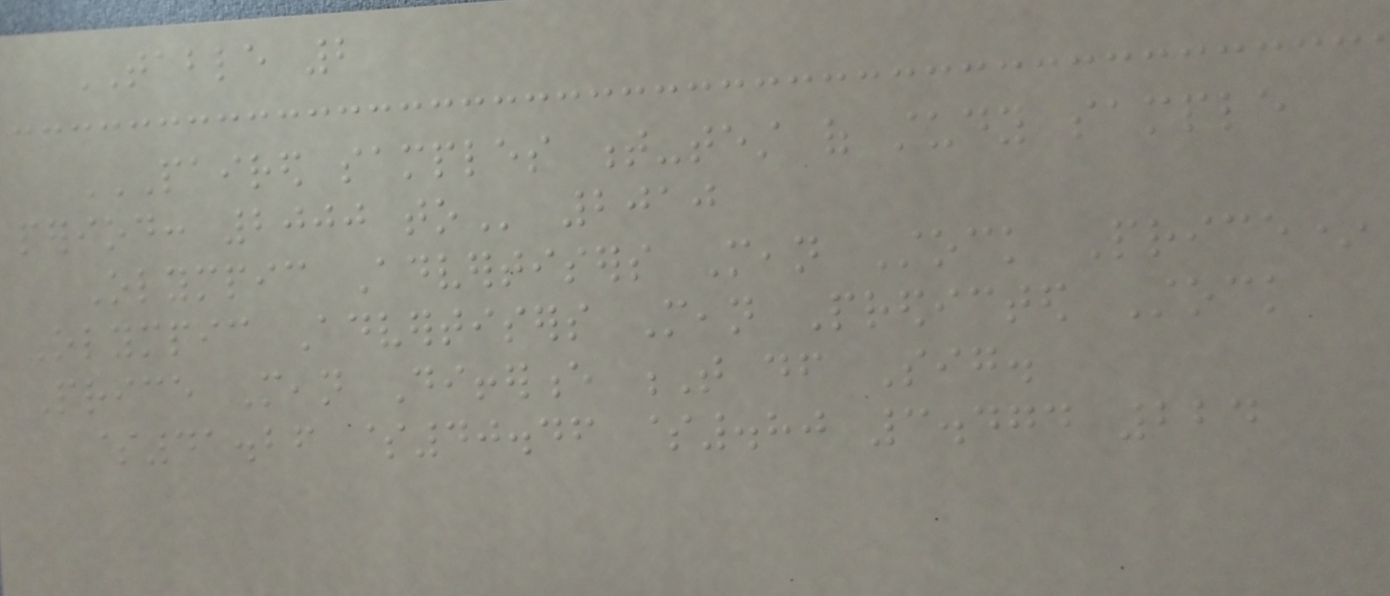TABLE 2
PAIRED SAMPLES T-TEST OF STUDY SAMPLE
PERIOD: 2000 TO 2010
Olympic Advertisers Mean Stock Price*
Olympic Advertisers Mean Predicted Stock
Price Mean Difference T df Sig.
$41.26 $40.46 $.80 3.474 224
